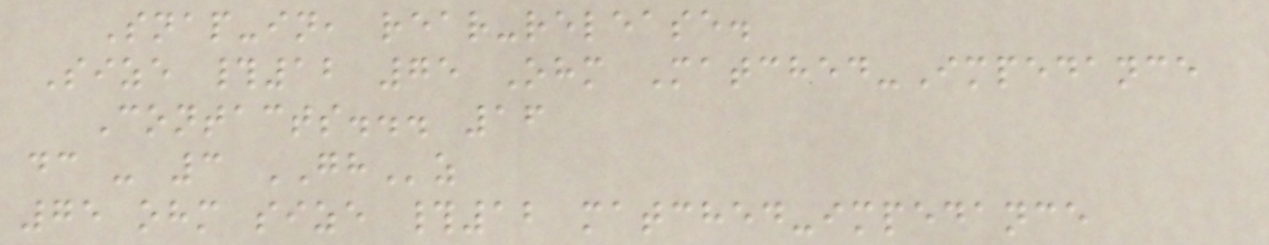Snap-in, rear-release.
Size #12 75 Ohm Matched-Impedance
Contacts... 16
dc - 3 GHz
75 ohm size #12 matched-impedance
